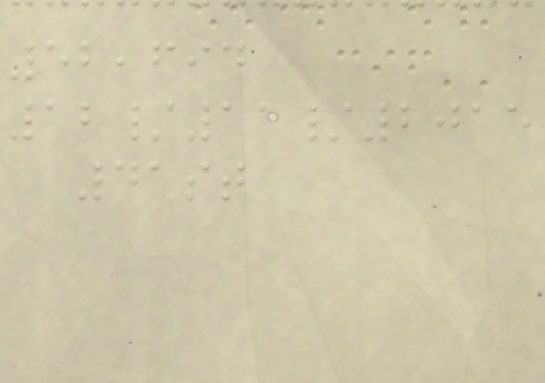52,694
12/11/2015
41st
